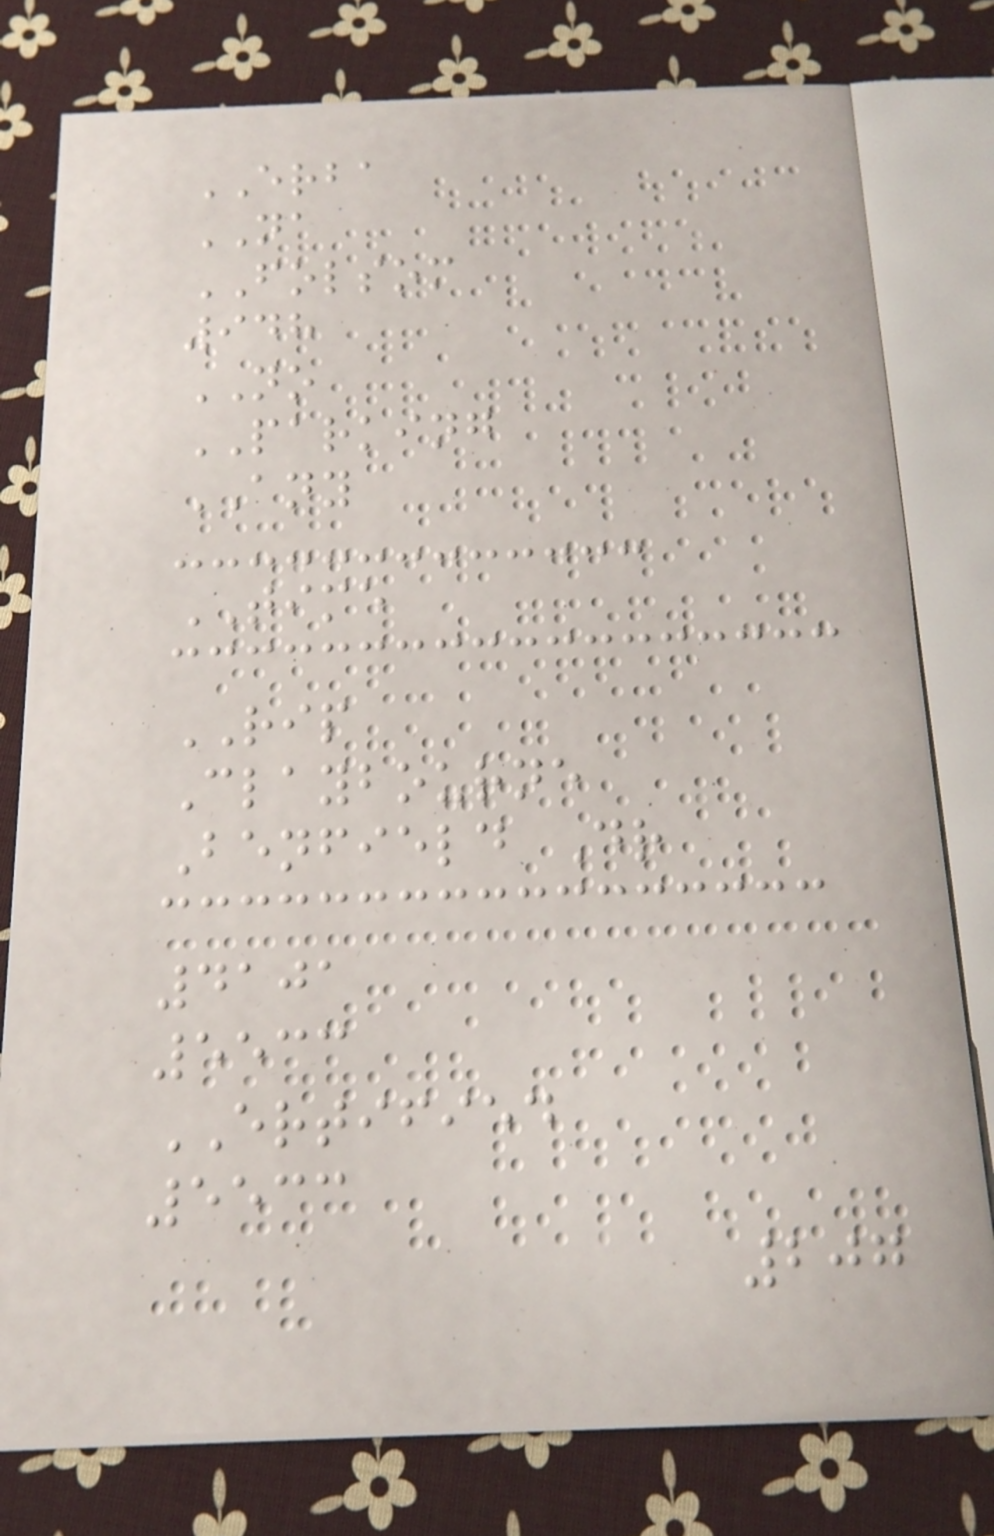ERBA
NA
FOLSOM
948
NO
PARKING
ANY
TIME
RIP
Claybourne
Benfield Dr
4101
5533
ERTIFIED
5533
207
